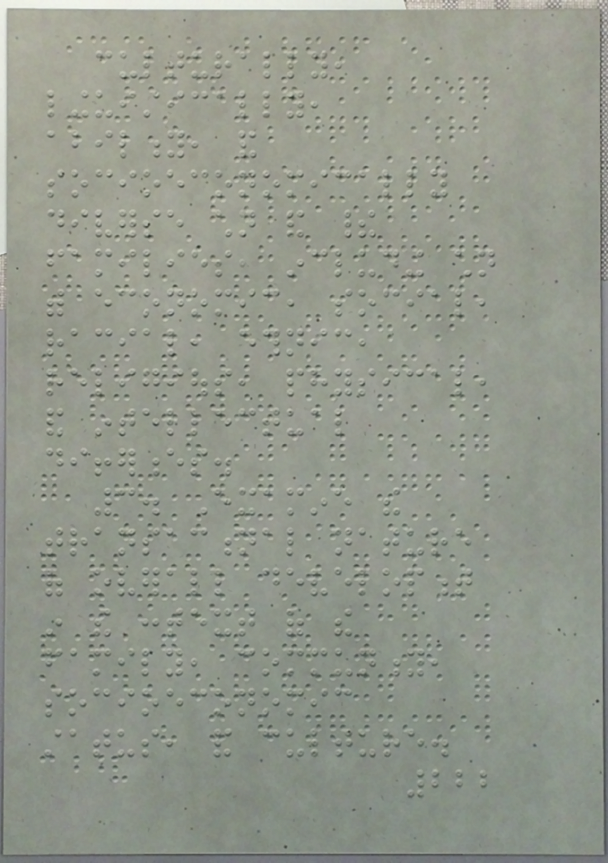culturally,
linguistically,
ability, and
socioeconomically
diverse children and their
families, including children
with economic, social,
racial, ethnic,
religious, physical,
and intellectual
differences.
3. Examine the
transactional nature
of overall development
in the context of the
family, community,
socioeconomic
status, and culture.
222
